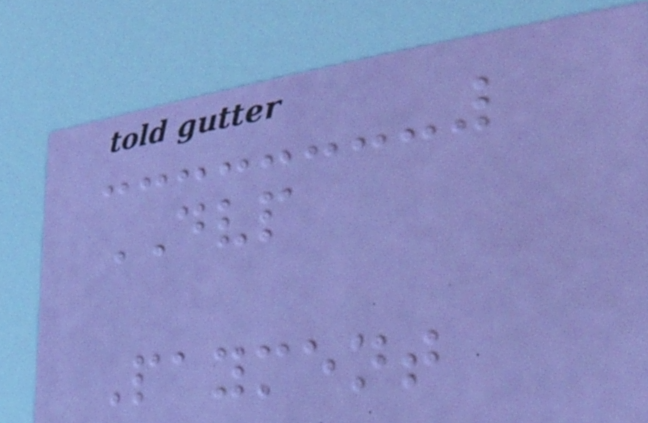DVP
Payment
